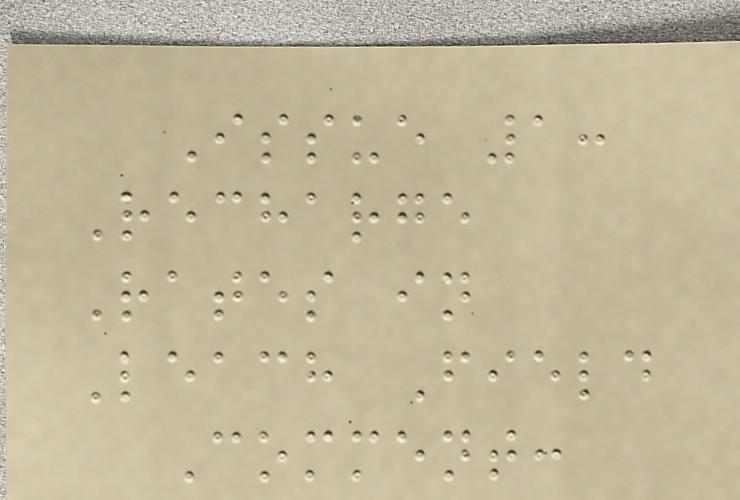Issue 1:
Recharge
Rates in
Leach Field
Comment:
